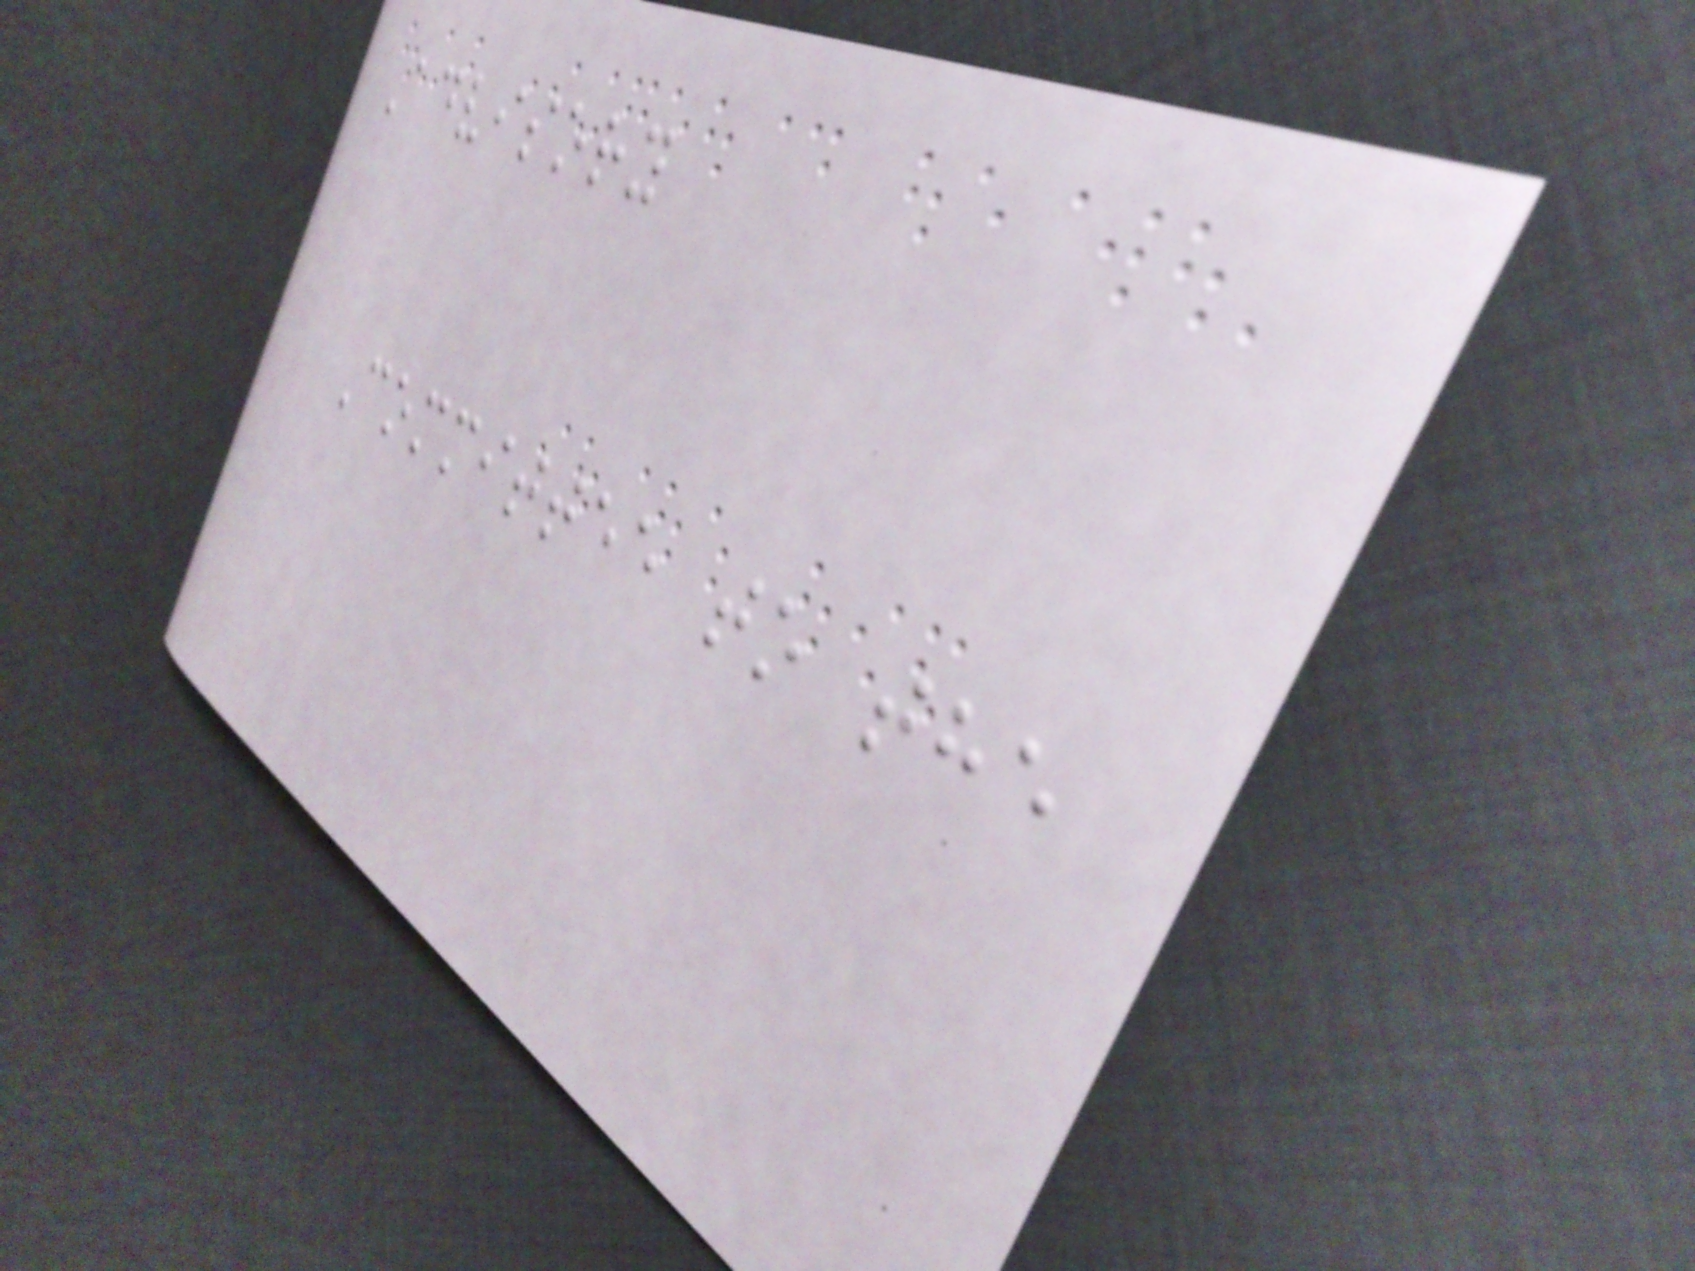Advisory
Committee to the
